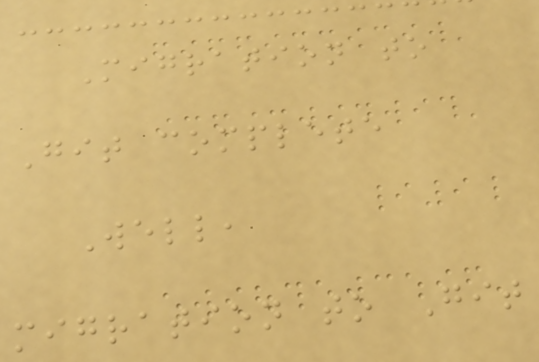Migration to
Git complete
Well,
migration to Git
